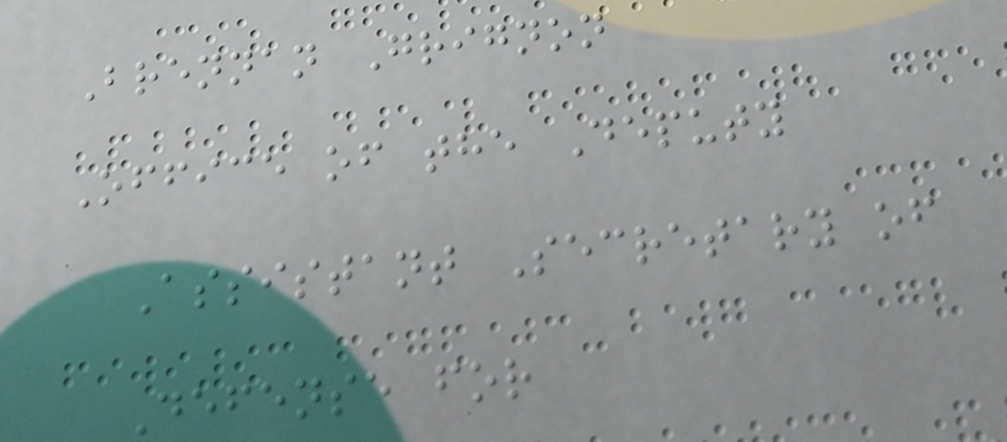Brennan Grignon
Office of the Deputy
Assistant Secretary of
Defense for
